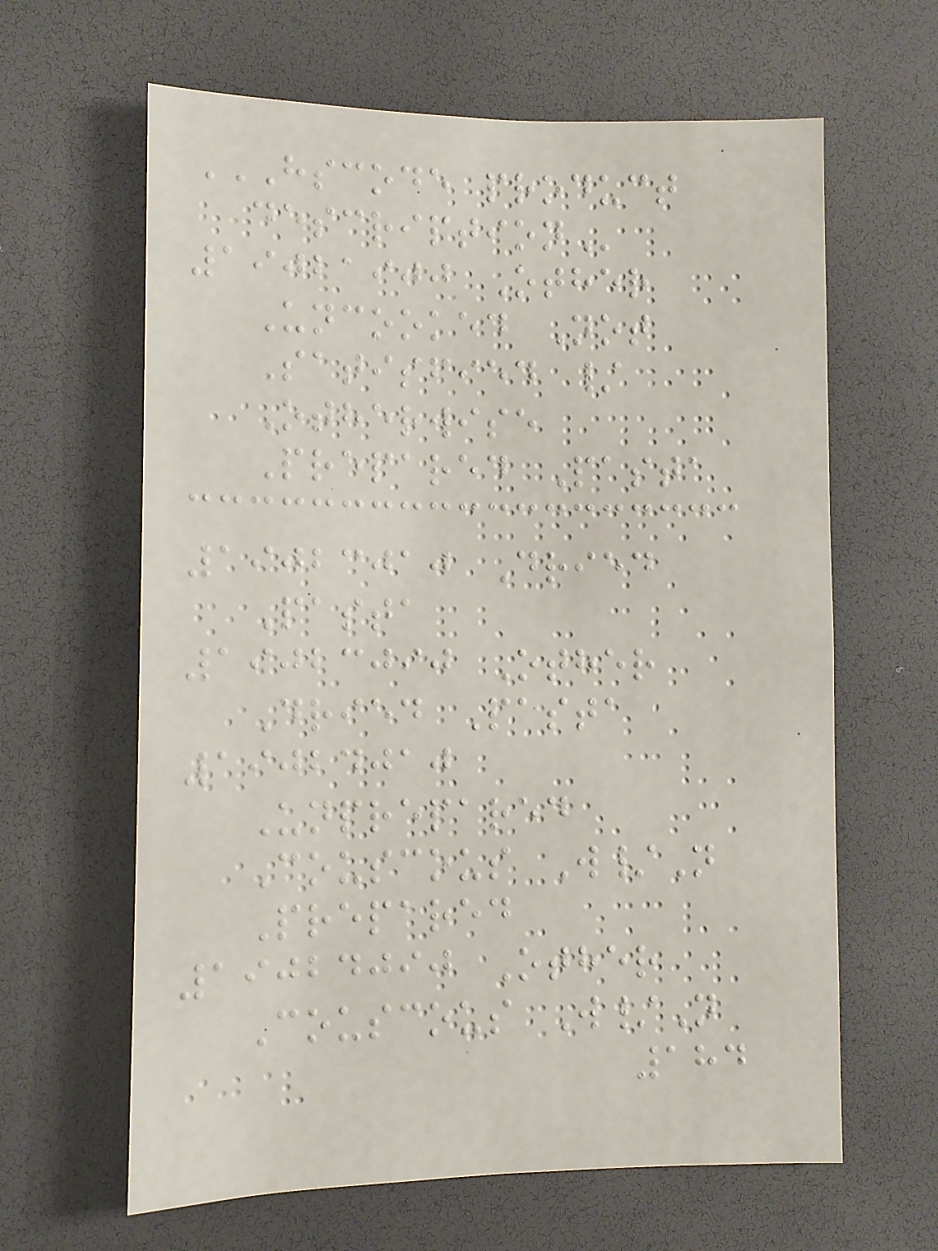HSCODE PRODUCT
DESCRIPTION
19021900 Other
Uncooked Not
Satisfied /
Otherwise
Prepared Pasta
19023010 Dried
Pasta
19023090 Other
Dried Pasta
19024010
Unprepared
Couscous W/N
Prepared
19024090 Other
Couscous W/N
184
